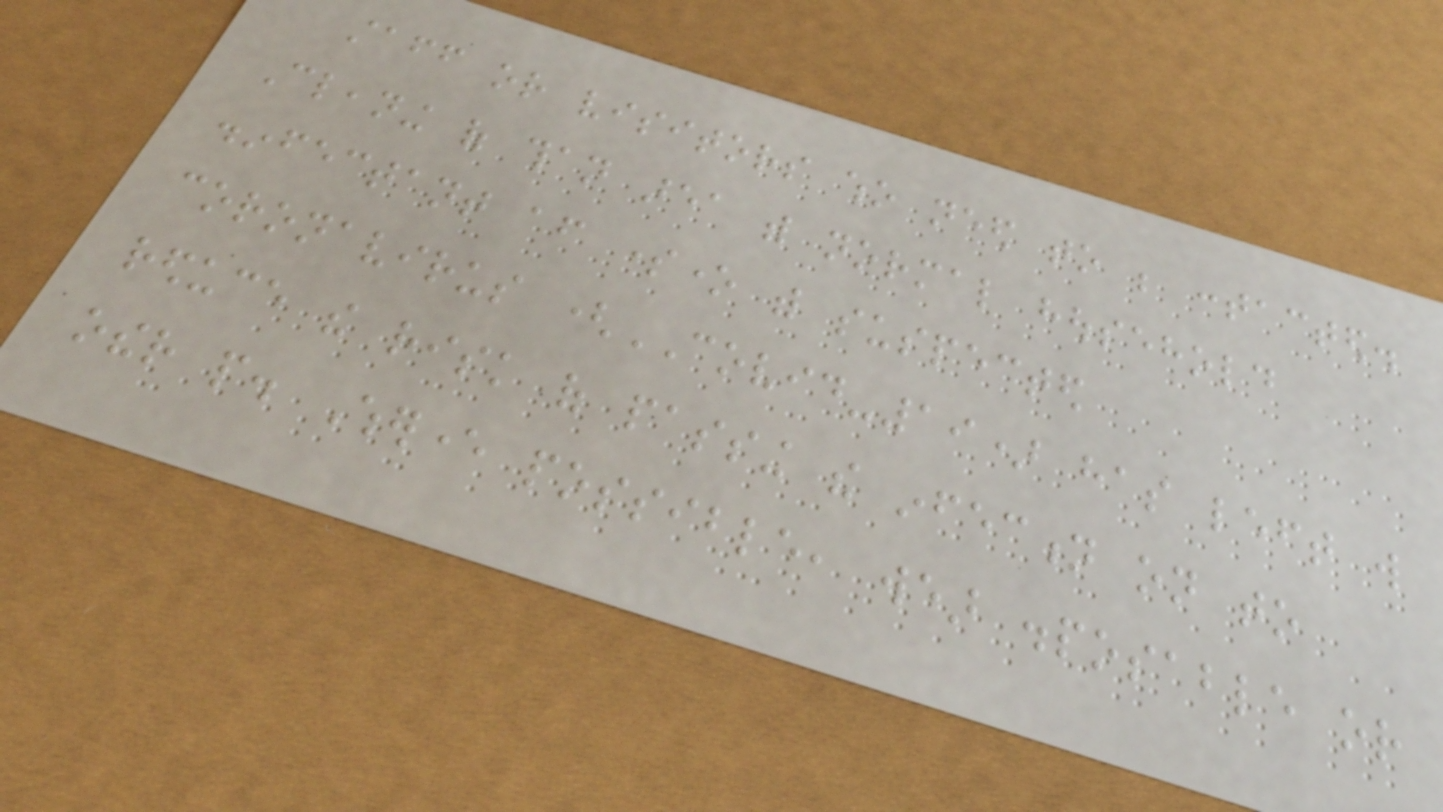staff or visitors who need to be contacted.
Cleaning of than area with normal household
disinfectant after someone with suspected
coronavirus (COVID-19) has left will
reduce the risk of passing the infection on to
other people. Wherever possible, wear disposable or
